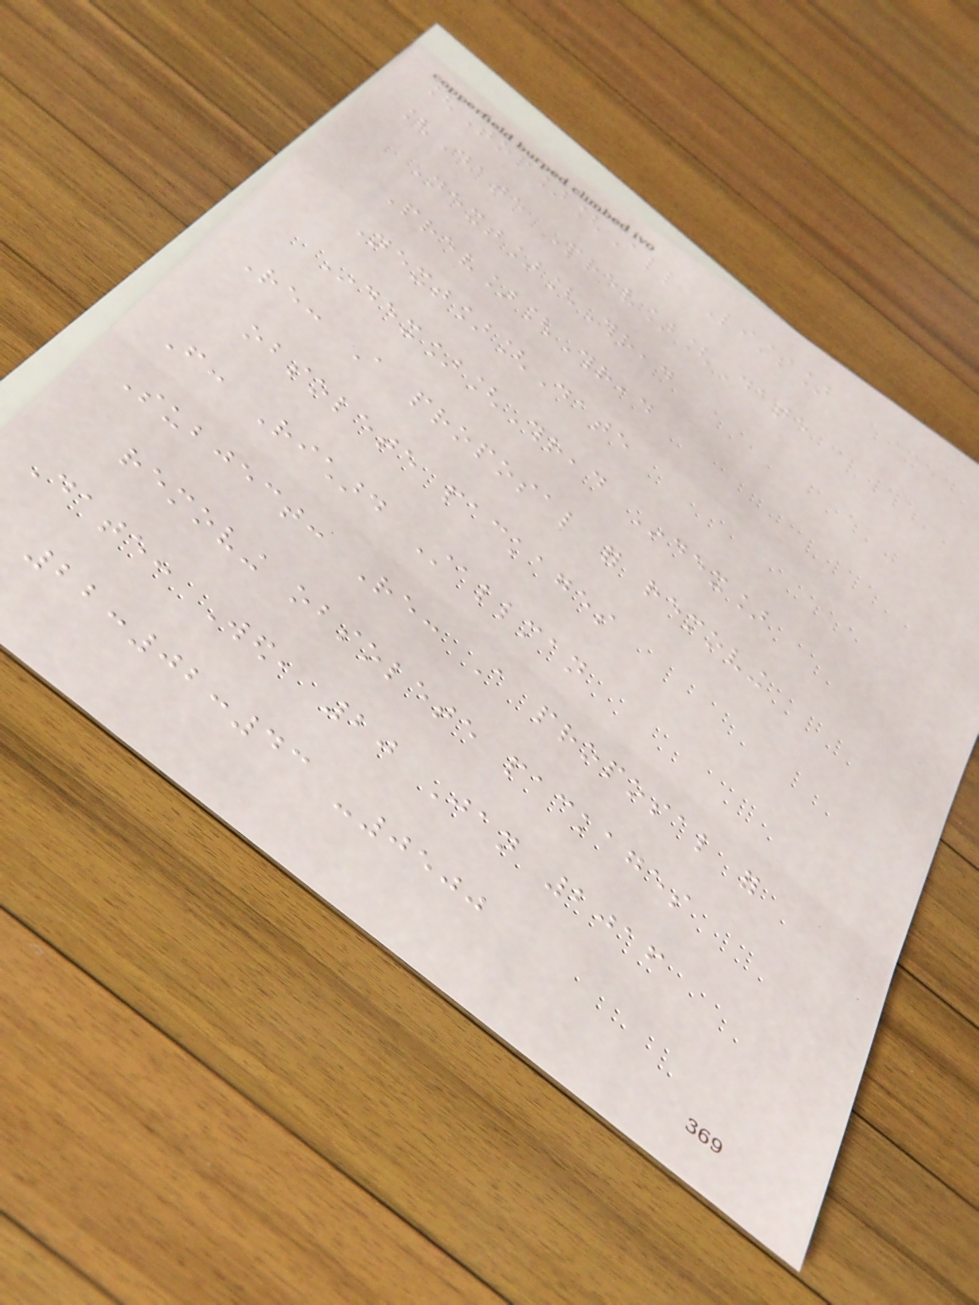[Top][All Lists]
[Date Prev][Date
Next][Thread
Prev][Thread
Next][Date
Index][Thread Index]
Re: A proposal for removing
obsolete packages
From: Richard Stallman
Subject: Re: A proposal for
removing obsolete packages
Date: Wed, 20 Jan 2016
22:02:43 -0500
